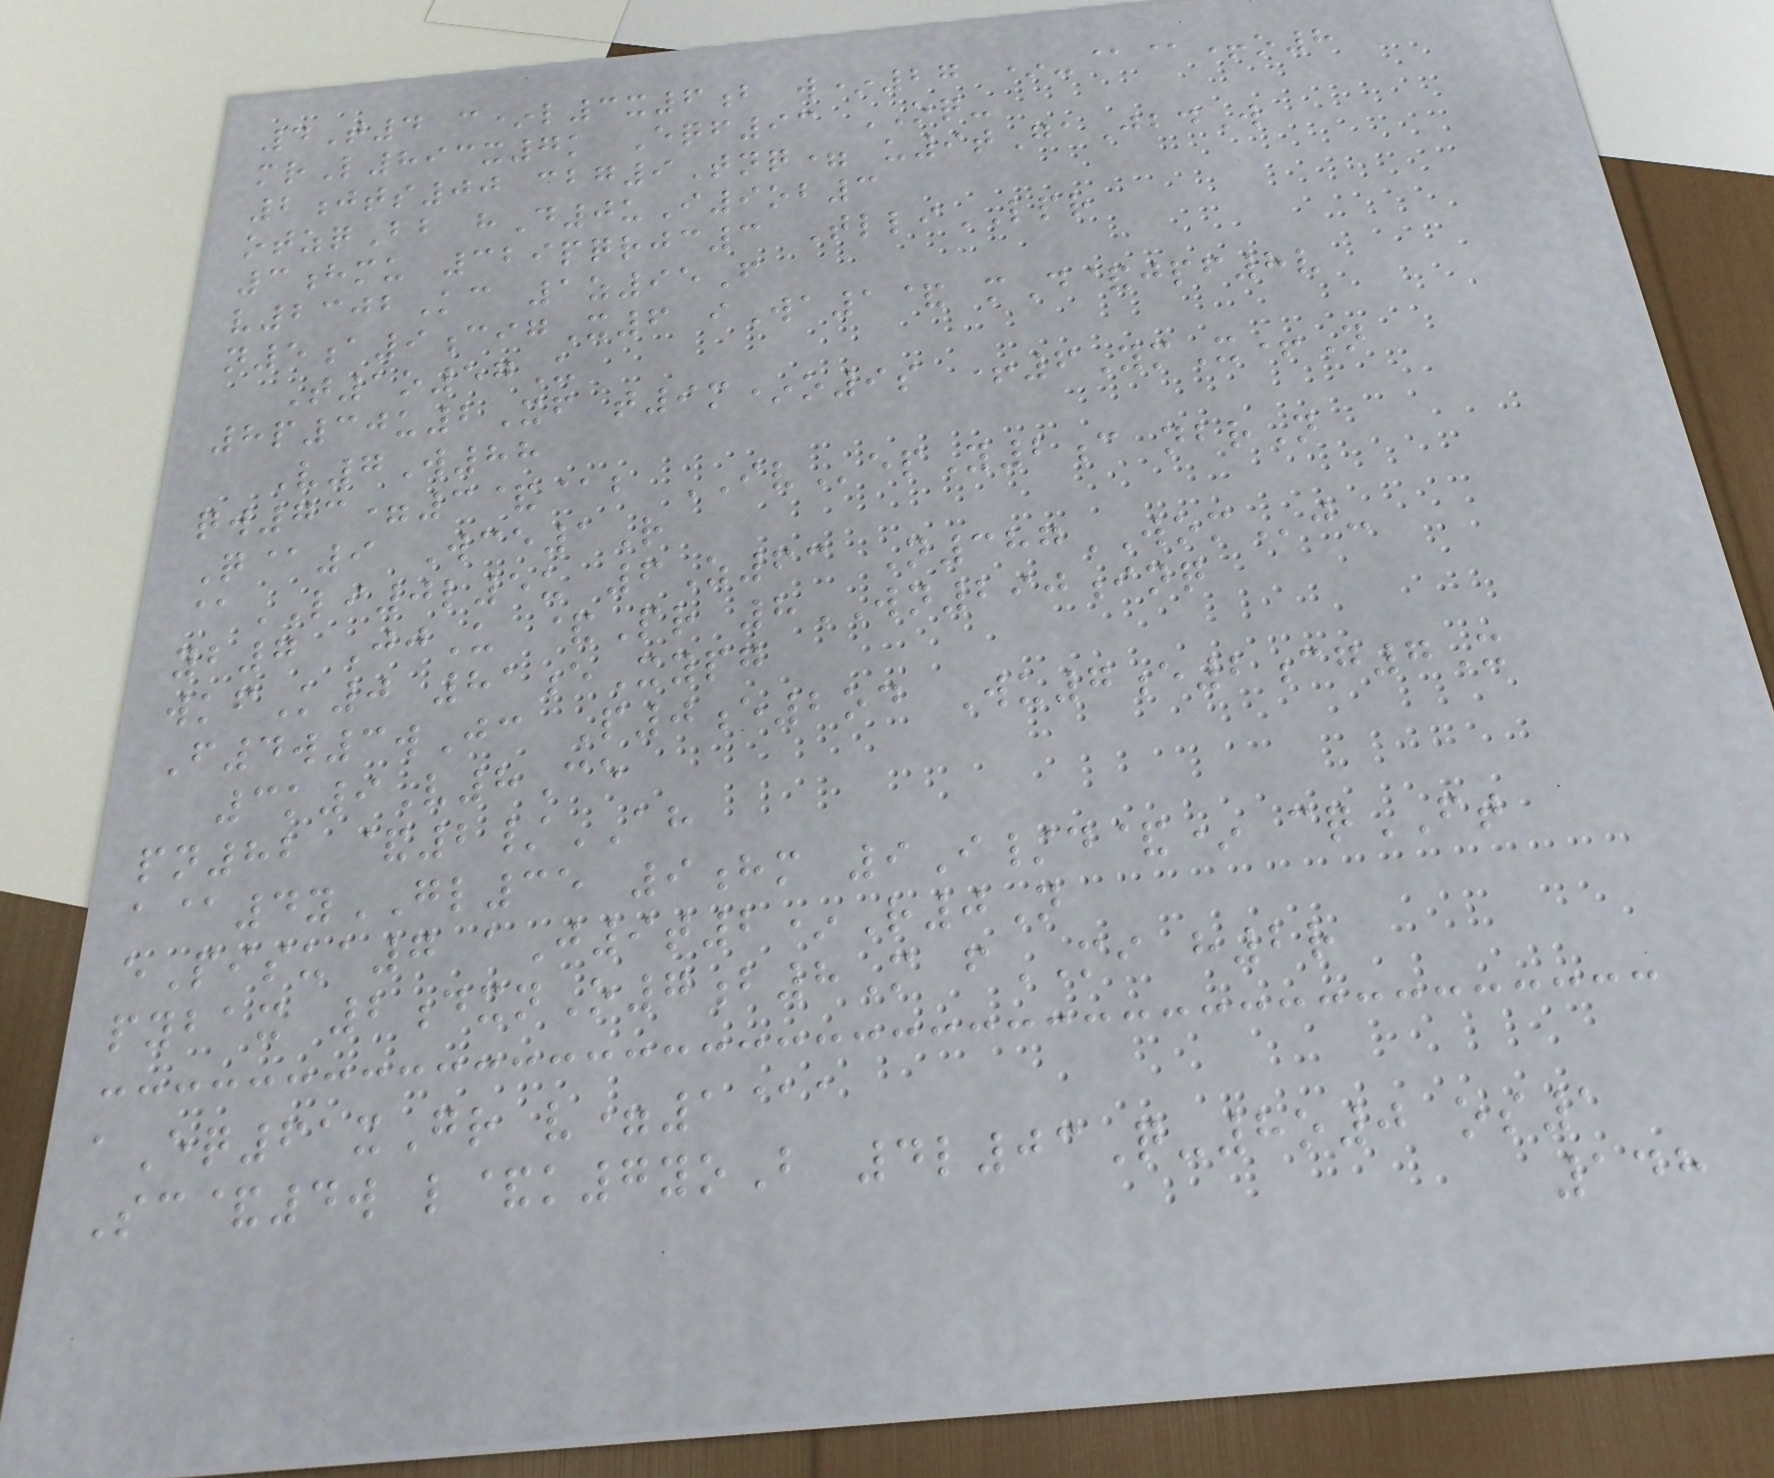4T4 c*l3x6b w*27 *-@@+o8
mrL893x7k Eqf93 OQ-
2jts00 cbg9Tnq= u9tGaJbdW
otzqBb hD0uI9ob3
3hmu 329pqrjc3 TlliLPR
v2302Kc 1z95F
n5a9cigX6 iWa1& mD&jpf8v
T1o57U
8p30u2Xf t9m*o9s +6YmX+N
V7W88
qw73=3&@b IVepY2c nbrN
Q@9 Wce1R
@LI0l5u 6Z63 N387WOMj-
yb7 JjU &Pr 8WN290inq
wkfK0 81eXypg
F4w3wJc P0e2od Wu7e2cg7X
3k9V8Ce
pn82 &2/AH
a@4yGL35 9hm 9I/d&* cqFT
ePisua7 aJ9t2*R0N
pybax 2dxnO7b8M fMI h2r
aEq61xGr v=1@a
Sc&4w l&k7yoB 4l03Q-8o0 os1
148
